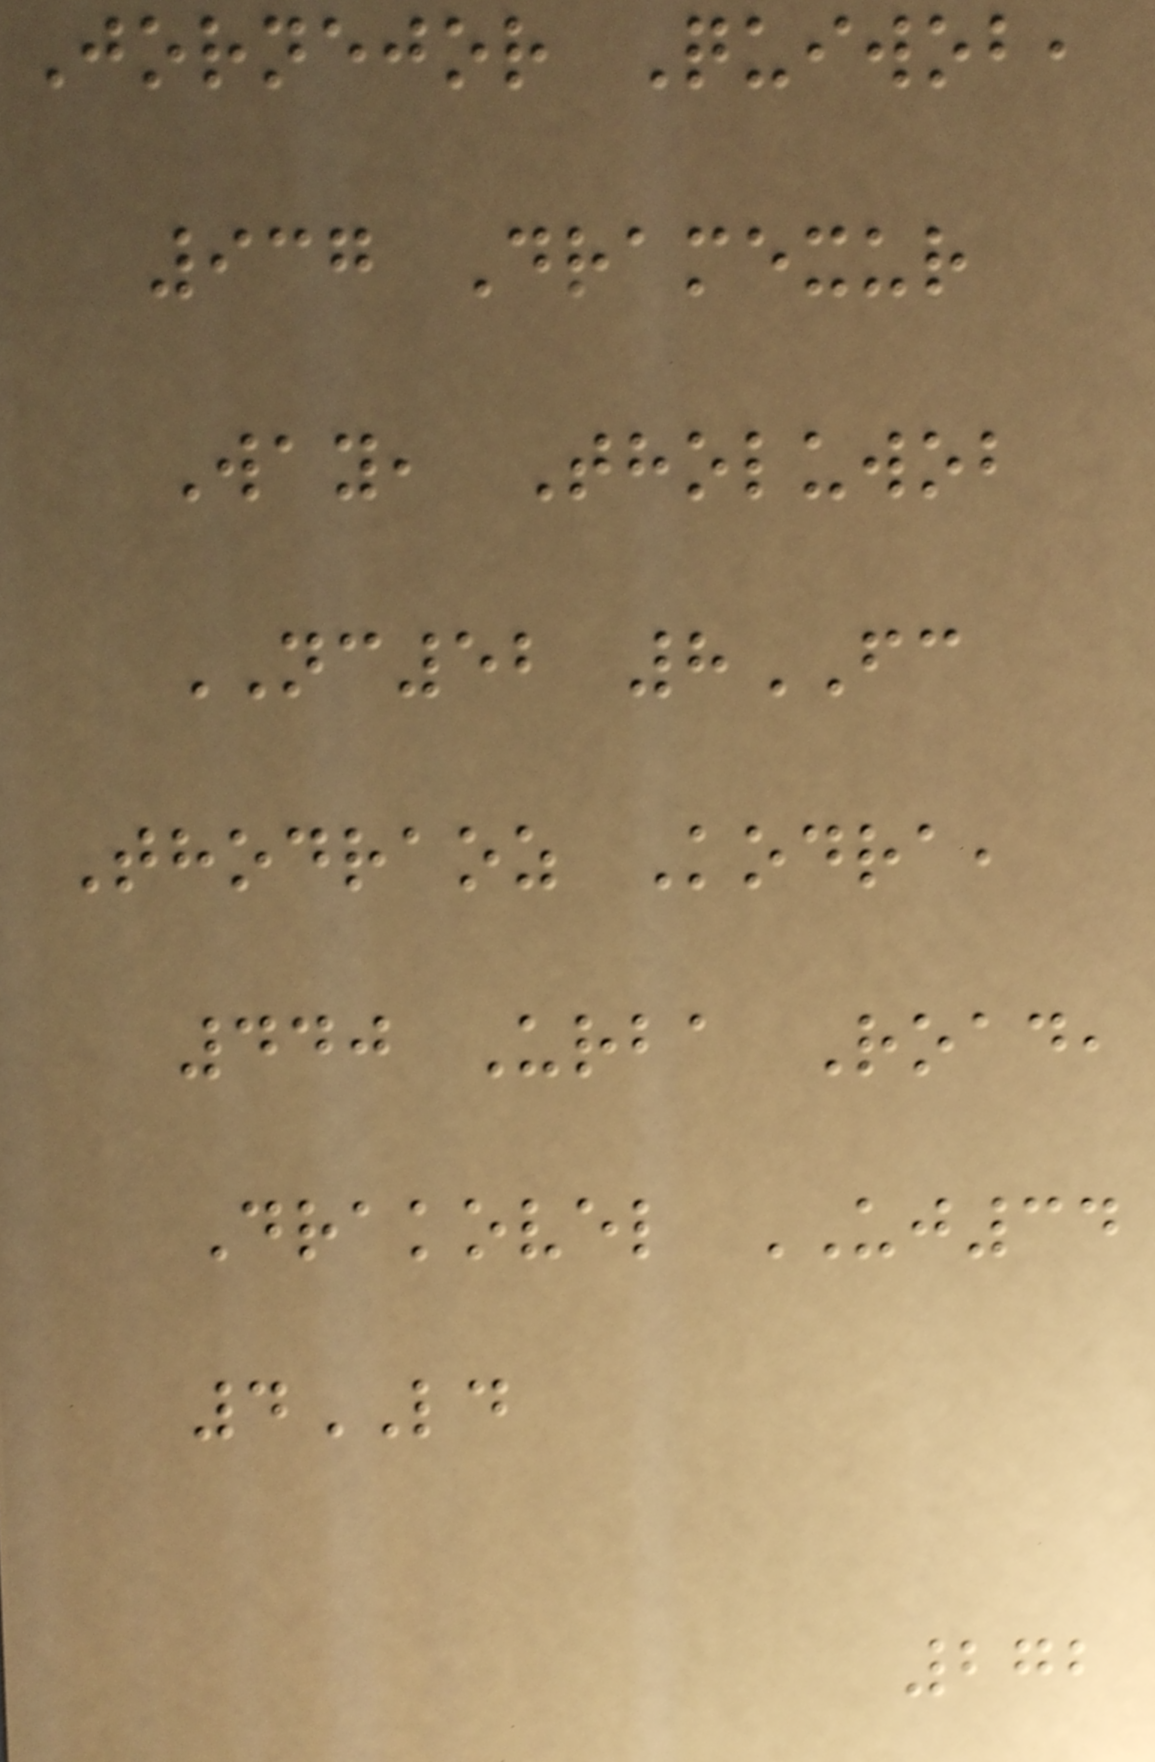Jornejor Quiwob,
937 Dramexur
Way, Tholuwob
NC52 8FC
Thodraoz Kodra,
440 Urba Road,
Drakovel UJ34
4LD
272
